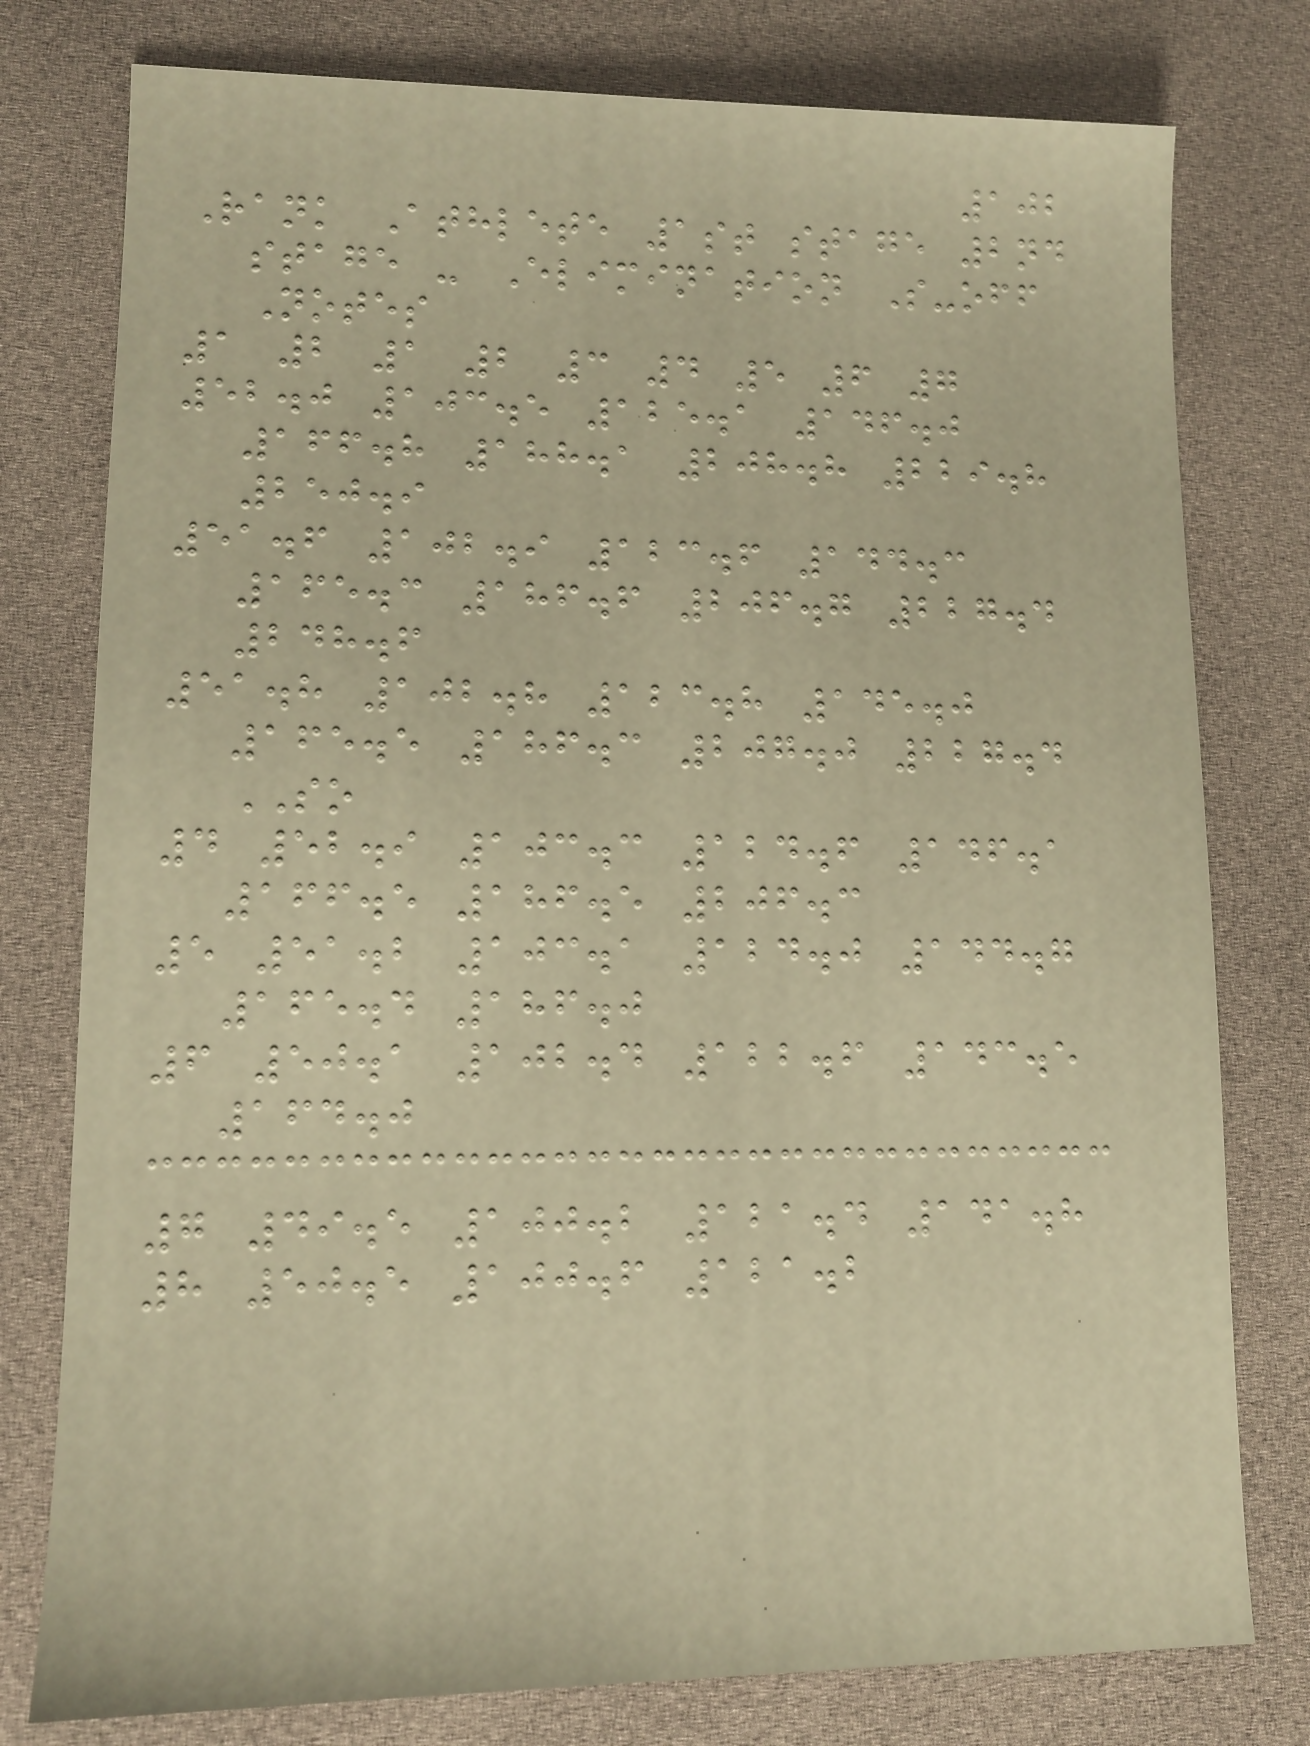102
Rank Athlete 1st stage 2nd
stage - Elimination S-off
Notes
1 2 1 2 3 4 5 6 7
52.0 103.5 125.1 146.0
166.8 188.1 208.8 229.8
250.9
51.6 102.9 123.6 144.3
165.3 186.6 206.7 227.4
248.6
51.8 102.8 123.8 145.0
165.5 186.3 207.0 227.4
SO
4 52.9 103.3 124.6 146.1
166.5 186.5 206.3
5 51.2 103.1 124.0 144.7
165.4 186.0
6 50.1 102.4 122.6 143.5
164.0
7 49.5 100.2 121.4 141.8
8 50.5 100.6 121.2
